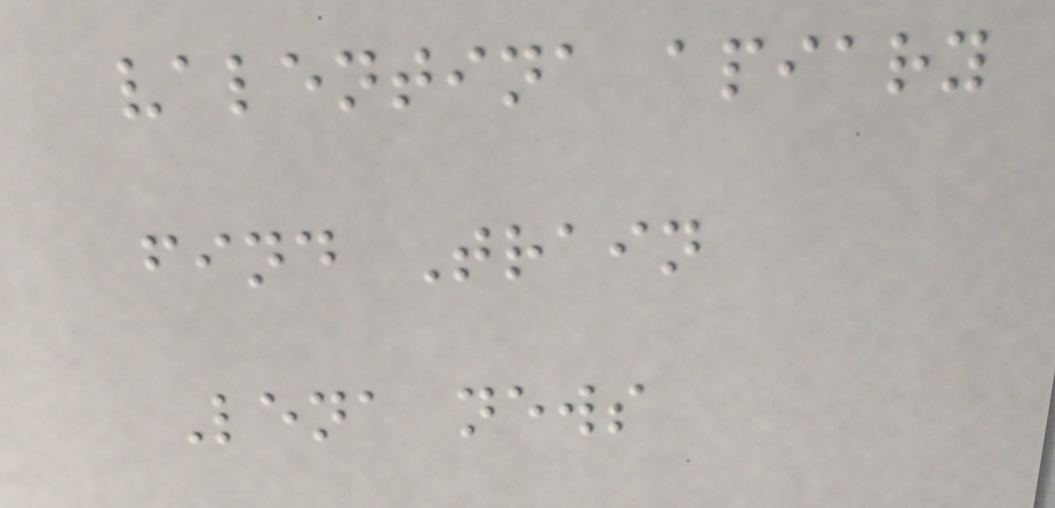valentina apiary
find Train
Lena news
